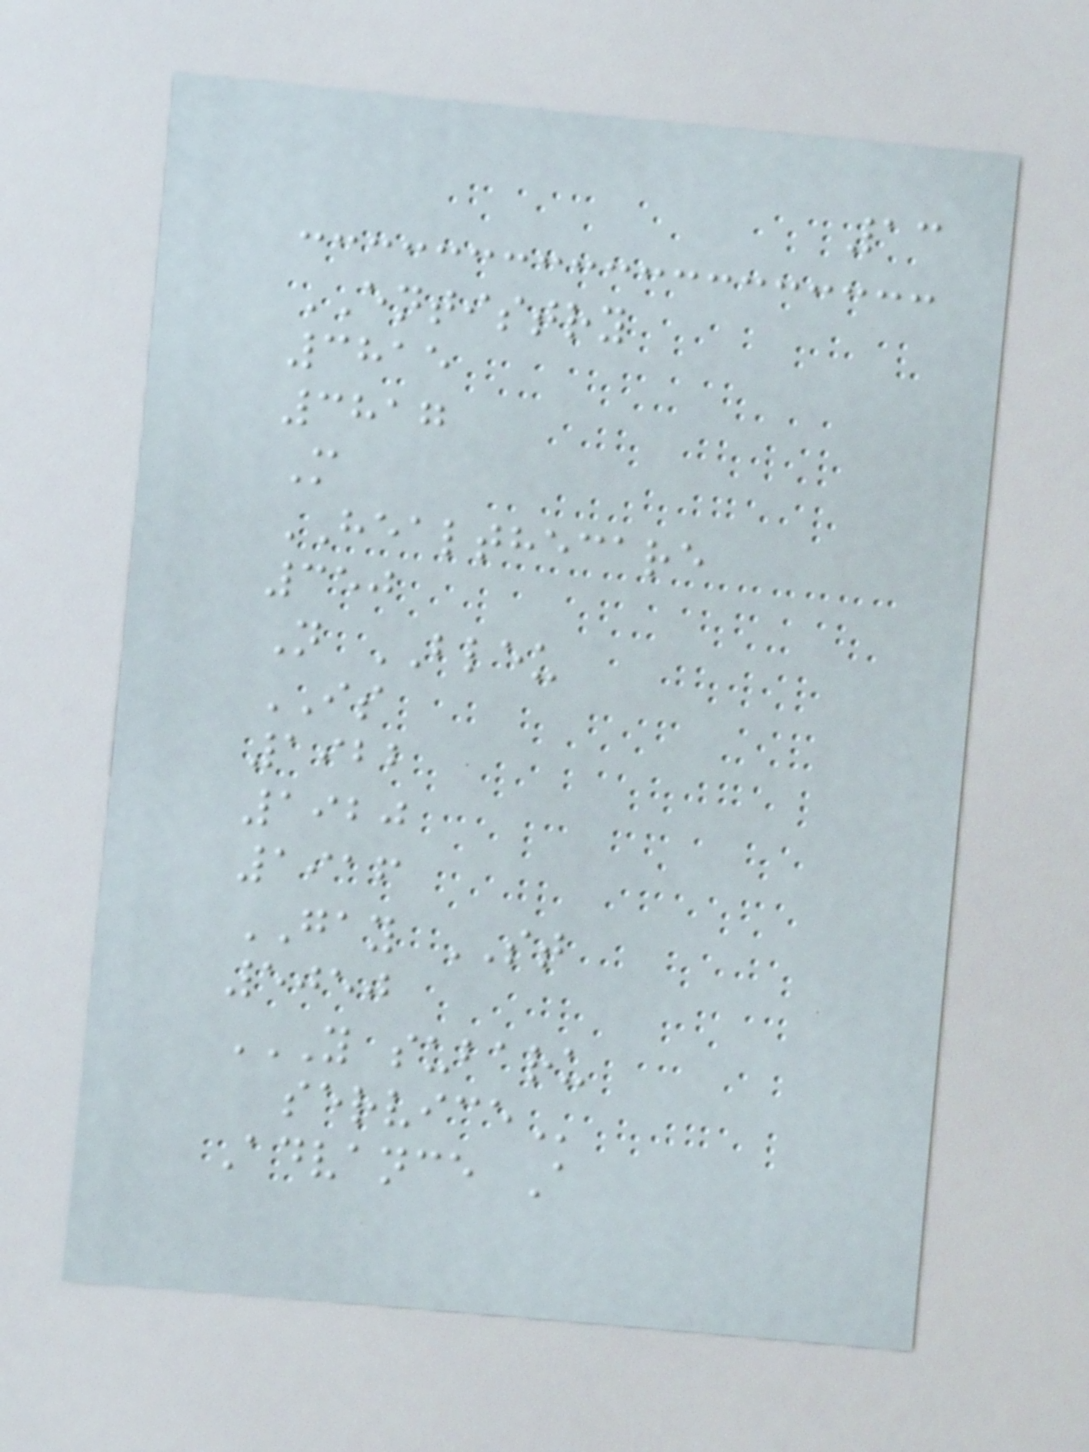13
ENTISTRY
3815
3817
M
HEALTHECARE
350
N BLEU
IS
1922
1920
1916
GAY ST
5050
Y SUBARU
SERVICE
Advance A
